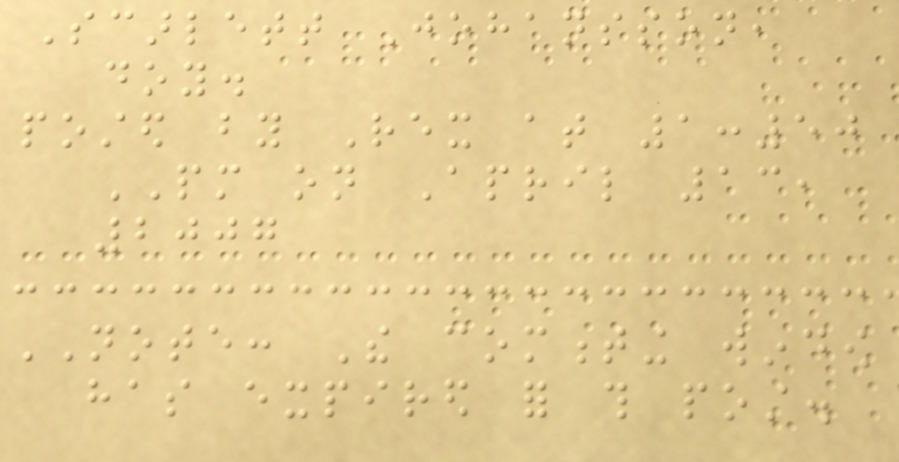Scarlett Johansson,
doy.
posted by Rex at 1:50
PM on April 13,
2007
NOTE: The commenting window
has expired for this post.
